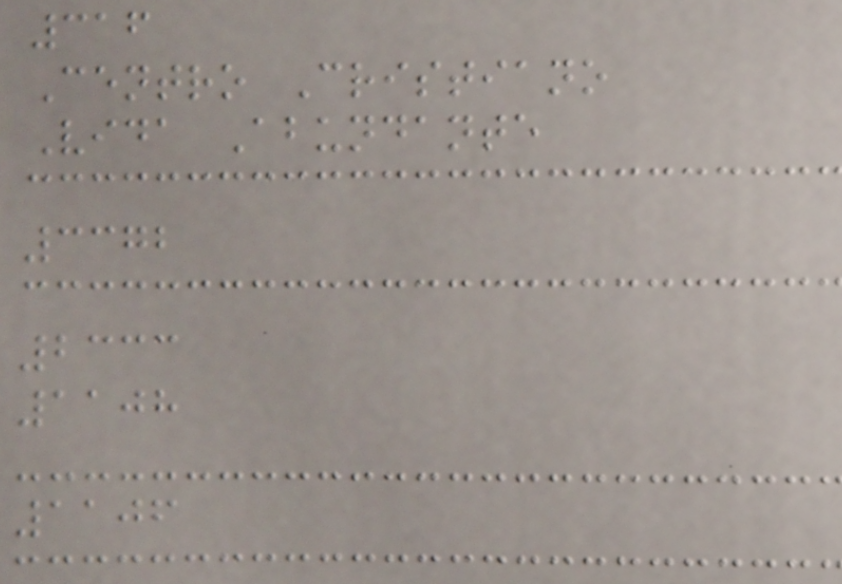316
Centro Cristiano
Vida Abundante
3372
2333
1108
1106
